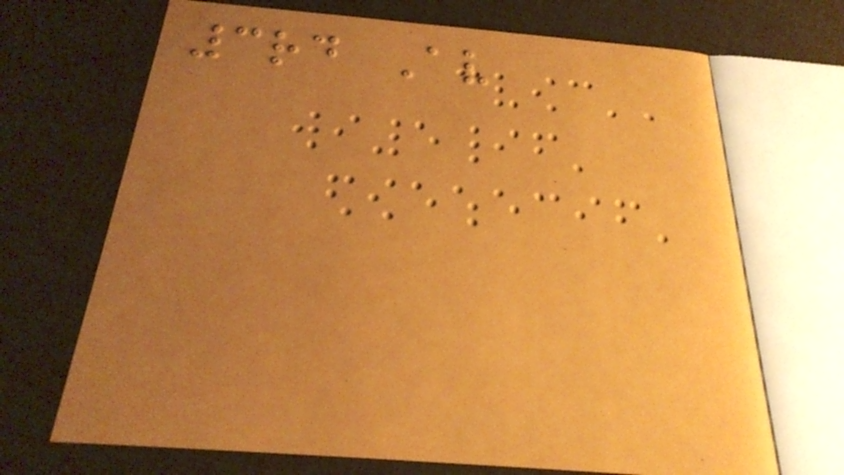3rd Av
